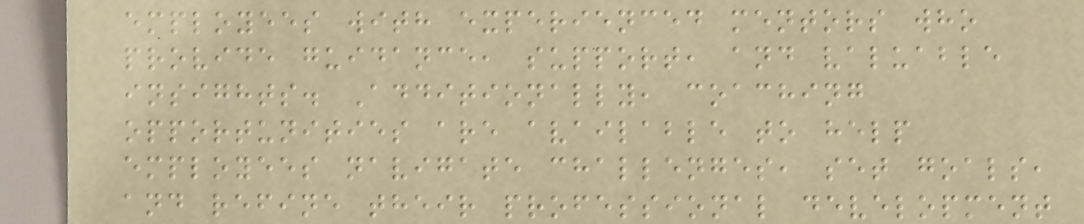employees with experienced mentors who
provide guidance, support, and valuable
insights. Additionally, coaching
opportunities are available to help
employees navigate challenges, set goals,
and refine their professional development
